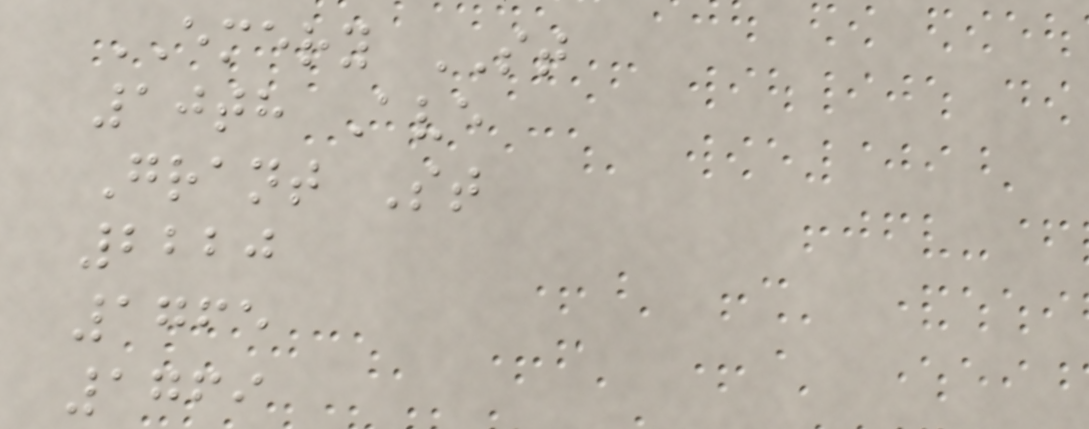EMERY ST
10th Ave
Grant St
2220
1765
1769
